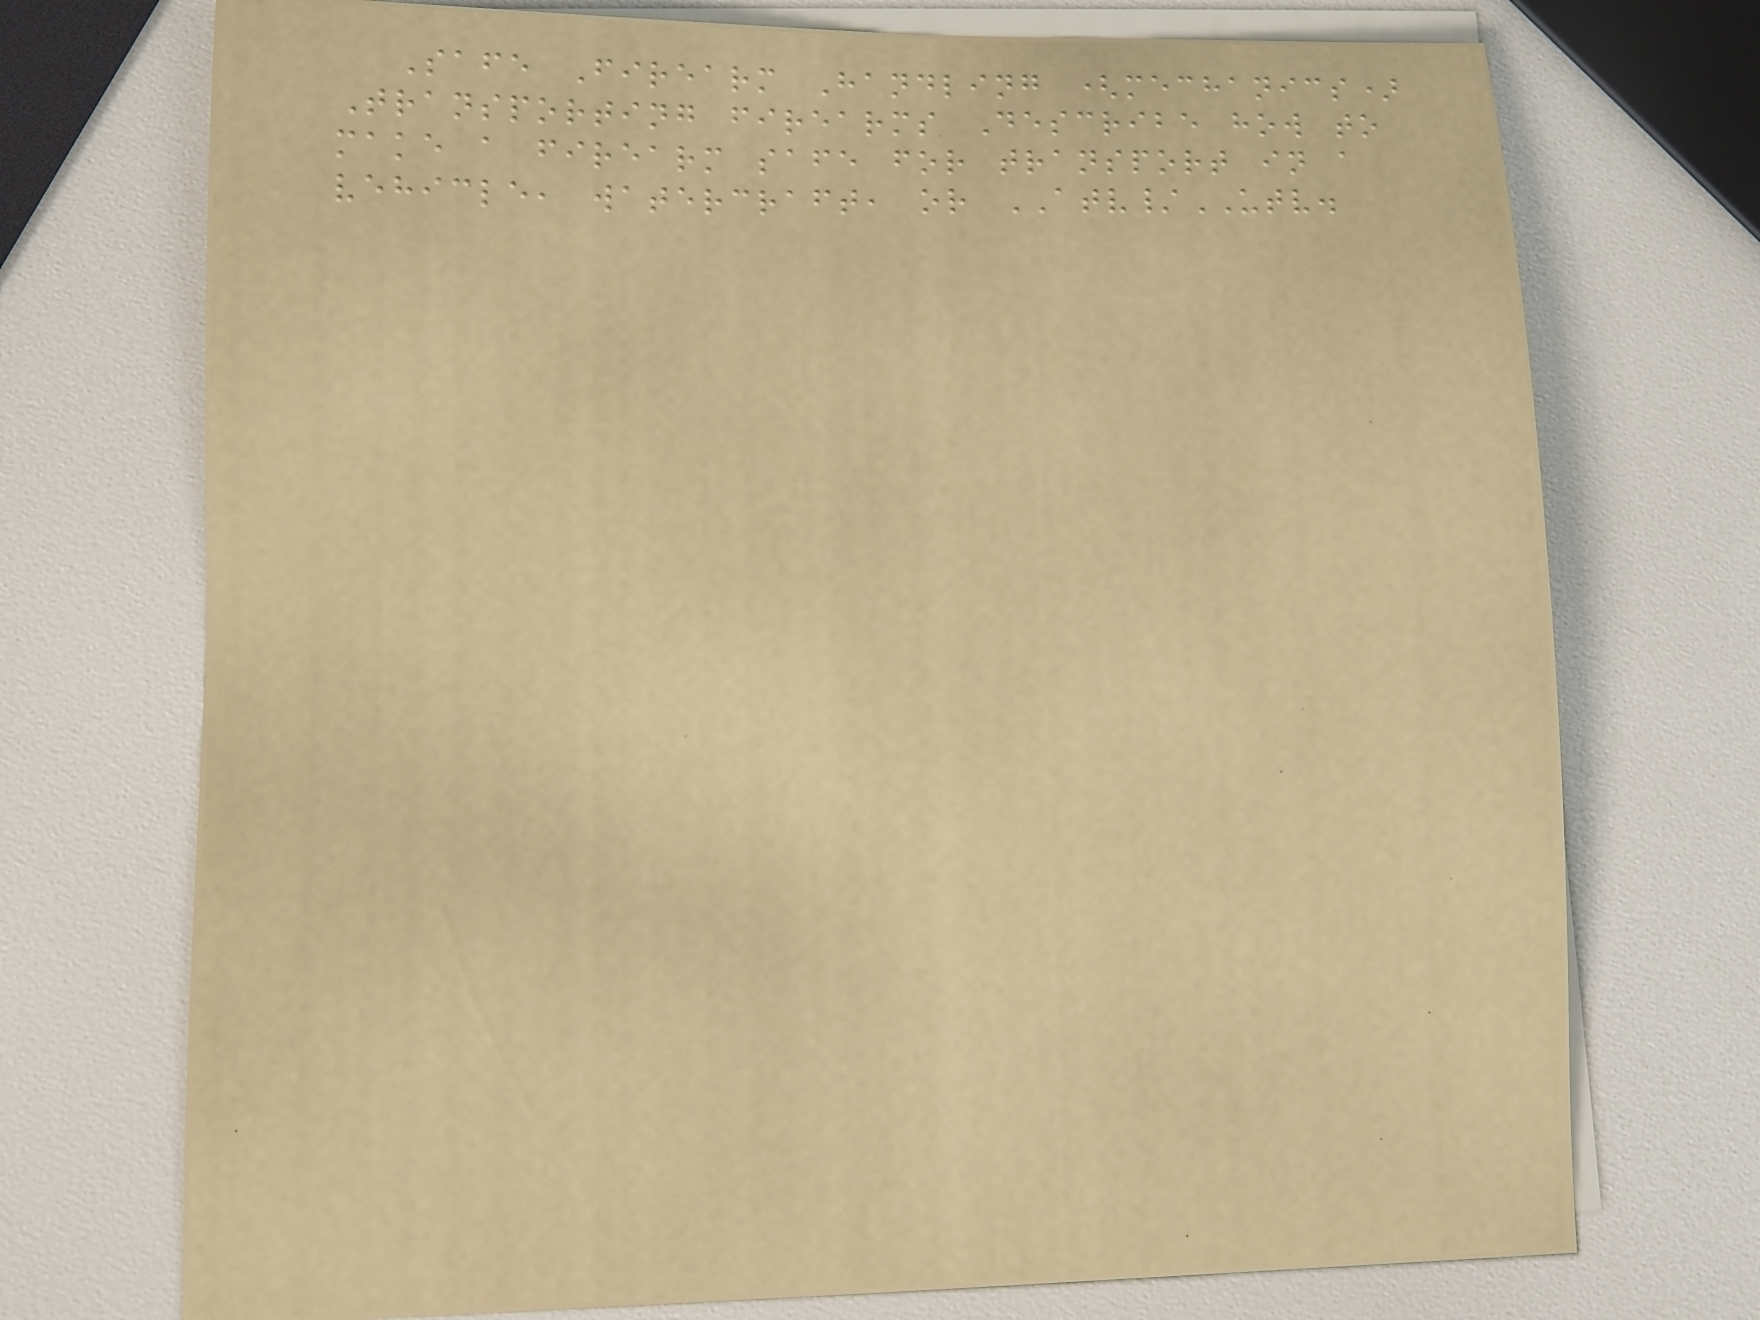Safe Firearm Handling (mechanics)
Transporting firearms Describe how to
make a firearm safe for transport in a
vehicle, watercraft, or ATV/UTV.
